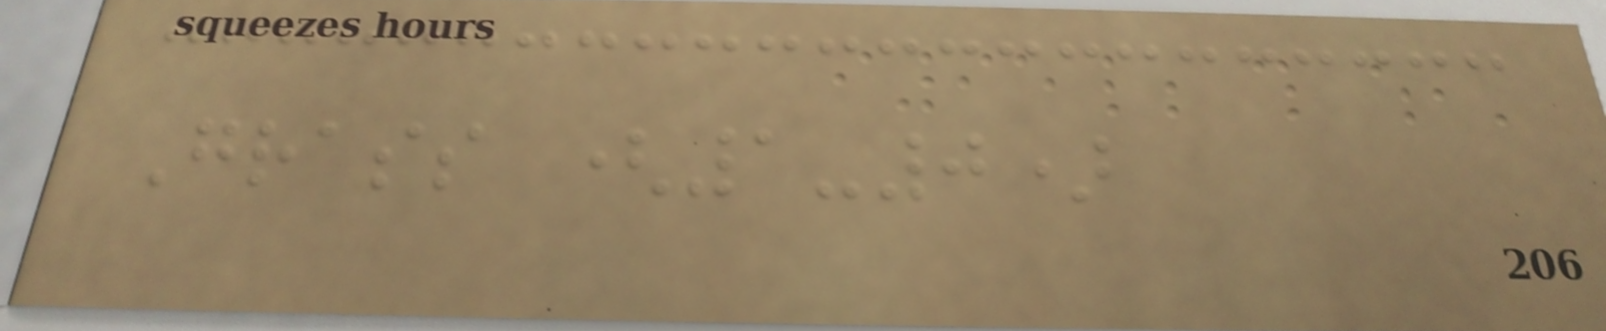Grass (1-0)
